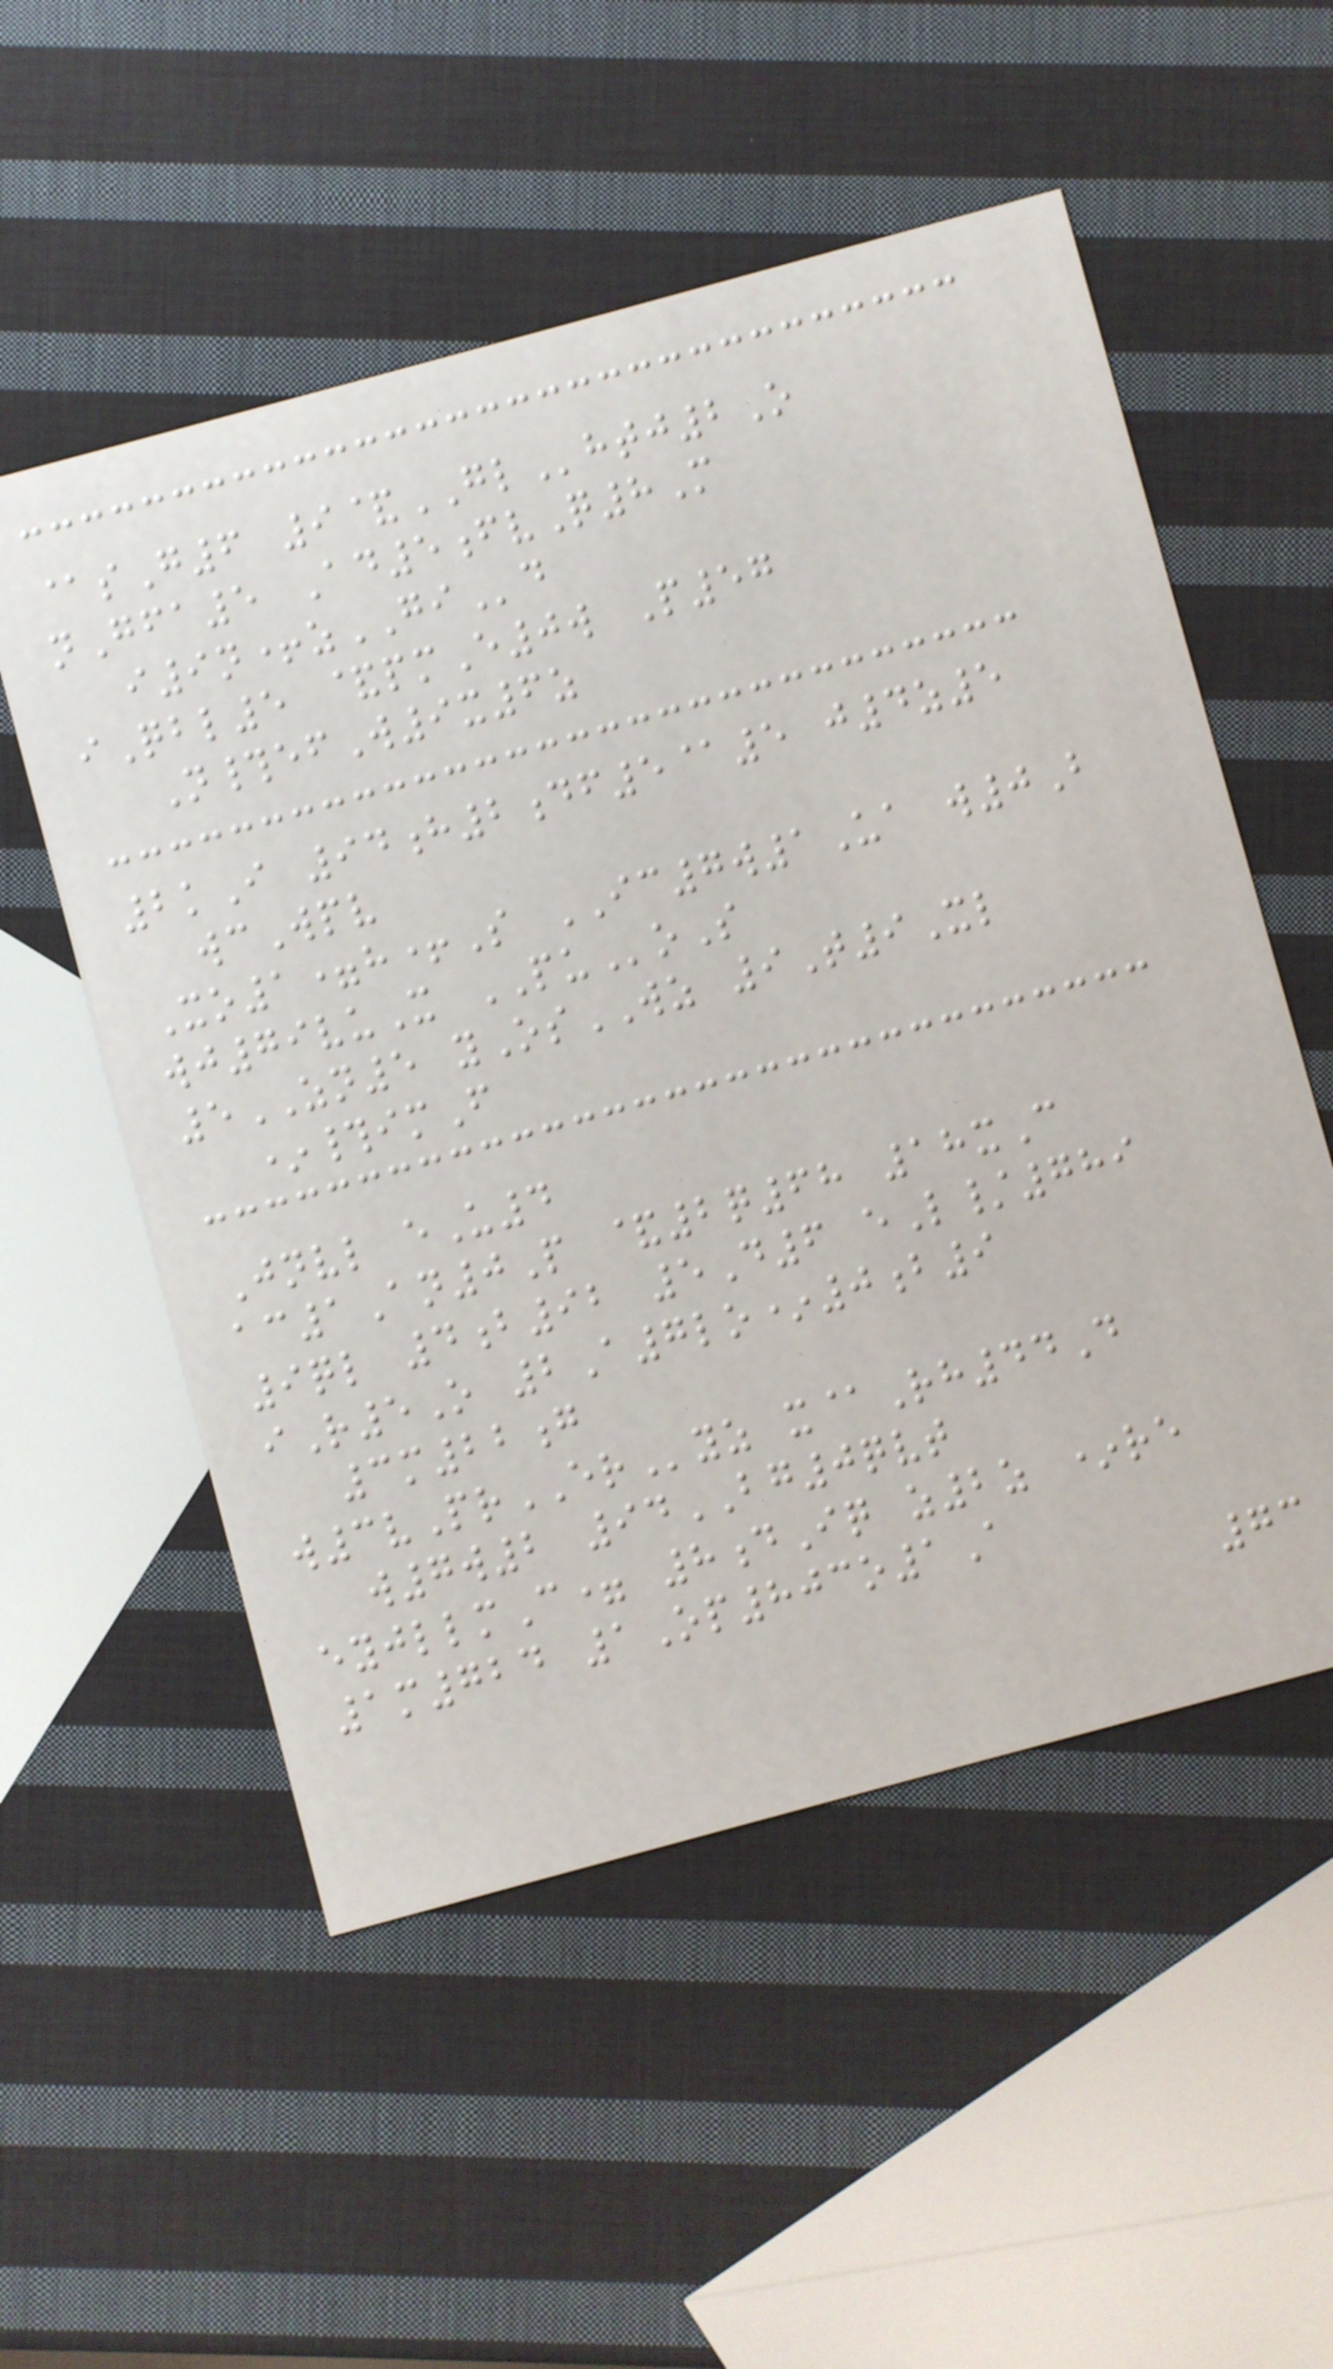@sG6 9&GLhtj2O
nGfa5 Ad5fvQ8M
i9n+zGId
iQbl5 &pmE0w P57
N#efW9x6z
2kI 94h2df5@5 j4z5
wcWpv
Xo1=h+S IC7w1Ua w0B
wj79vuX PUoS
5ZN5 yOsWZ 9T9Xl
*#imF
Jnvl eU4
ac1An0P &2q68 18xC
9ql 4b92 5D6 eL/789
iR5O 2A7lo*0b9
3m22g
w3vPrERyz x@Rh44D
w7w2 94BG0qvt
eyjllmC= 8dIq z2z *re
1m724 1Op803o1A
73
